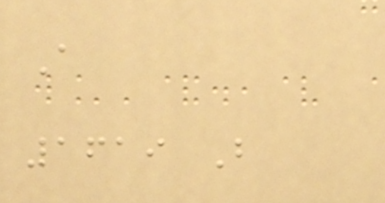A
1619 B
